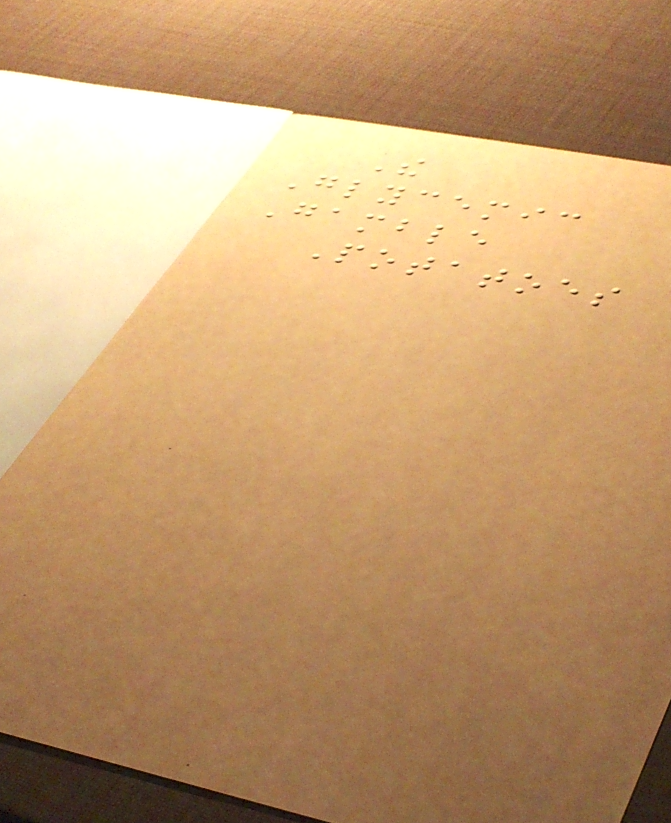The
Glycemic
Gamble
Potatoes
